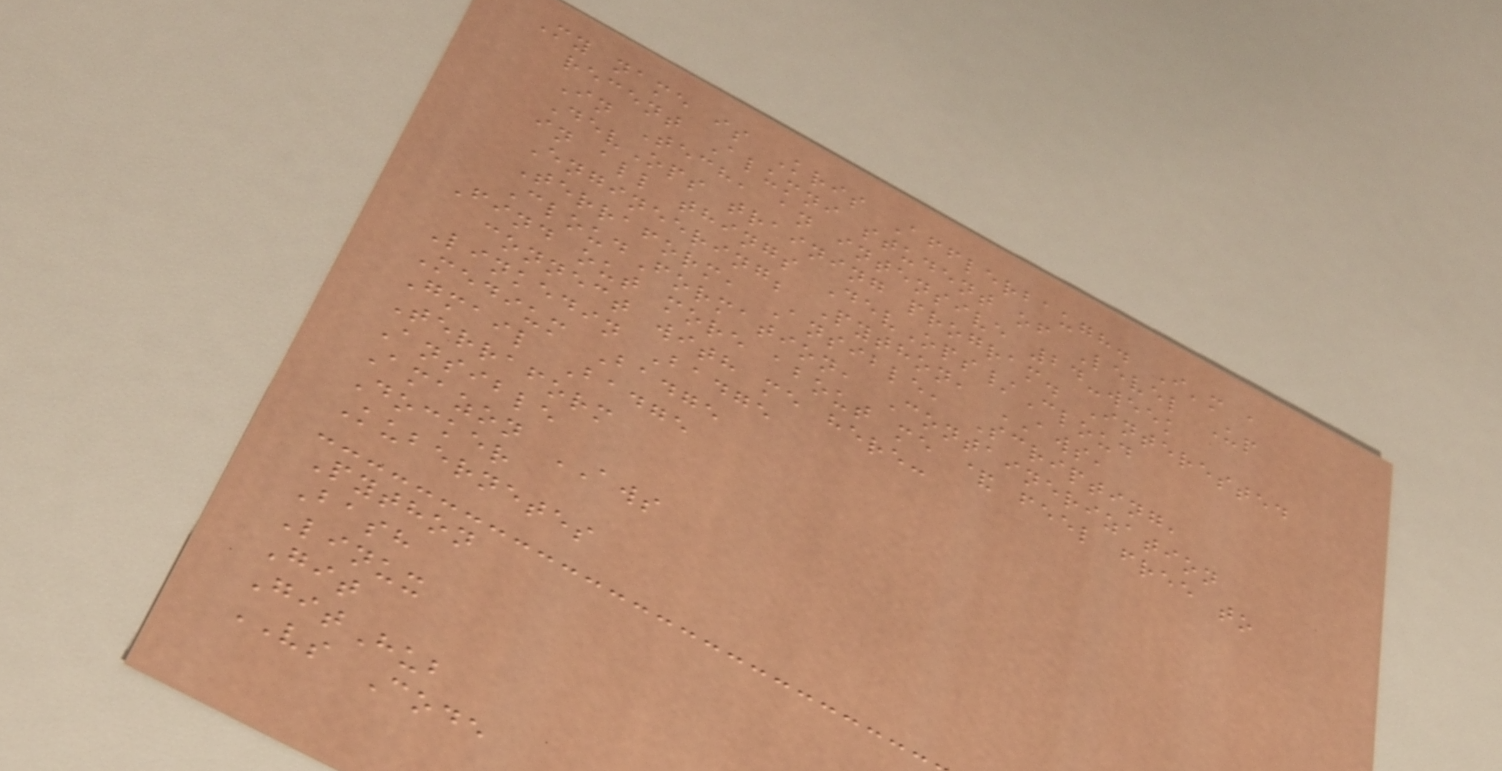My name is Kris Afflerbaugh. I'm a
recent Alumni student of Level Up
In Tech, an intensive 24-week
DevOps training program. Interested
in all things DevOps/Cloud
Engineering; Python, AWS,
Terraform, Ansible, Scripting,
CloudFormation, Containerization
Find out more about me & feel free to
connect with me here:
Linkedin Badge
Medium Badge
Gmail Badge
Terraform
Ansible
Amazon AWS
Docker
Kubernetes
Python
Bash
Linux
Git
GitHub
VS Code
